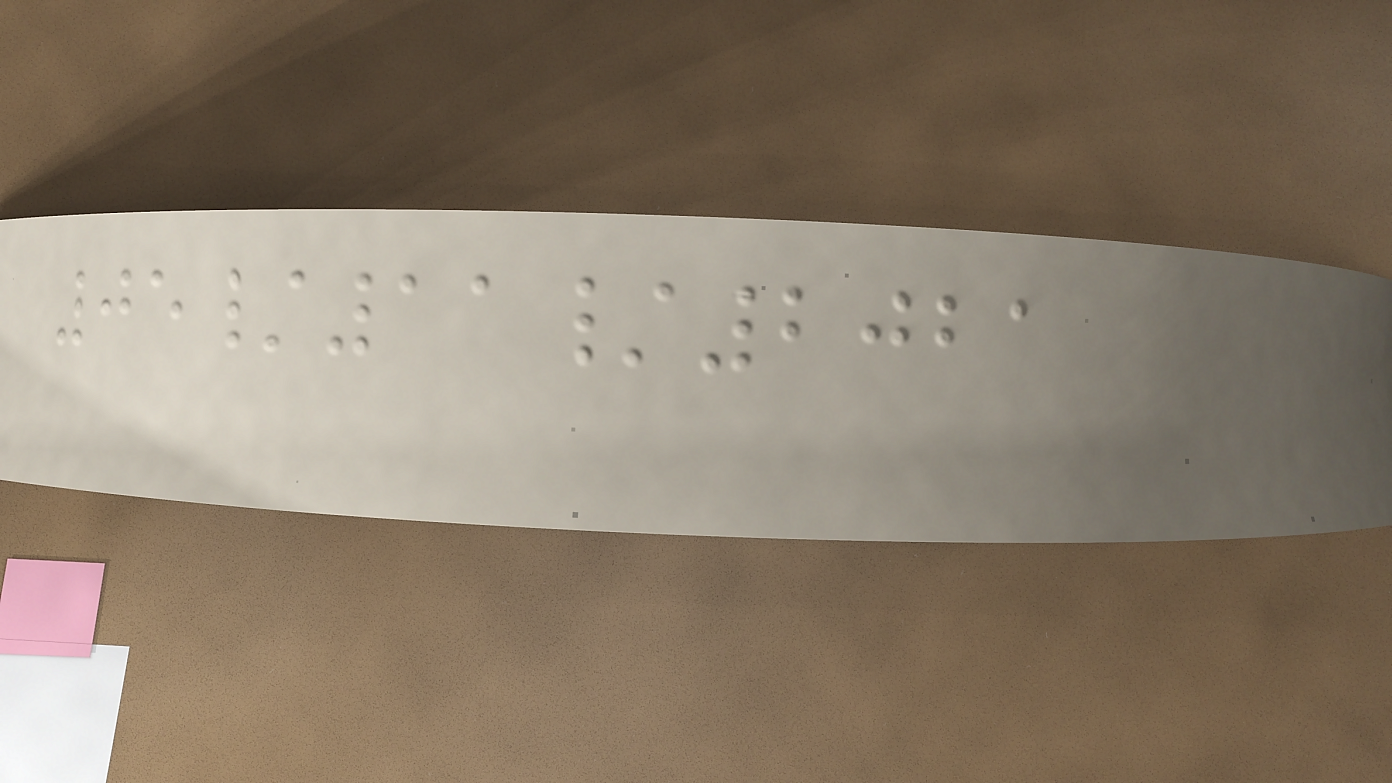05/11/2021
